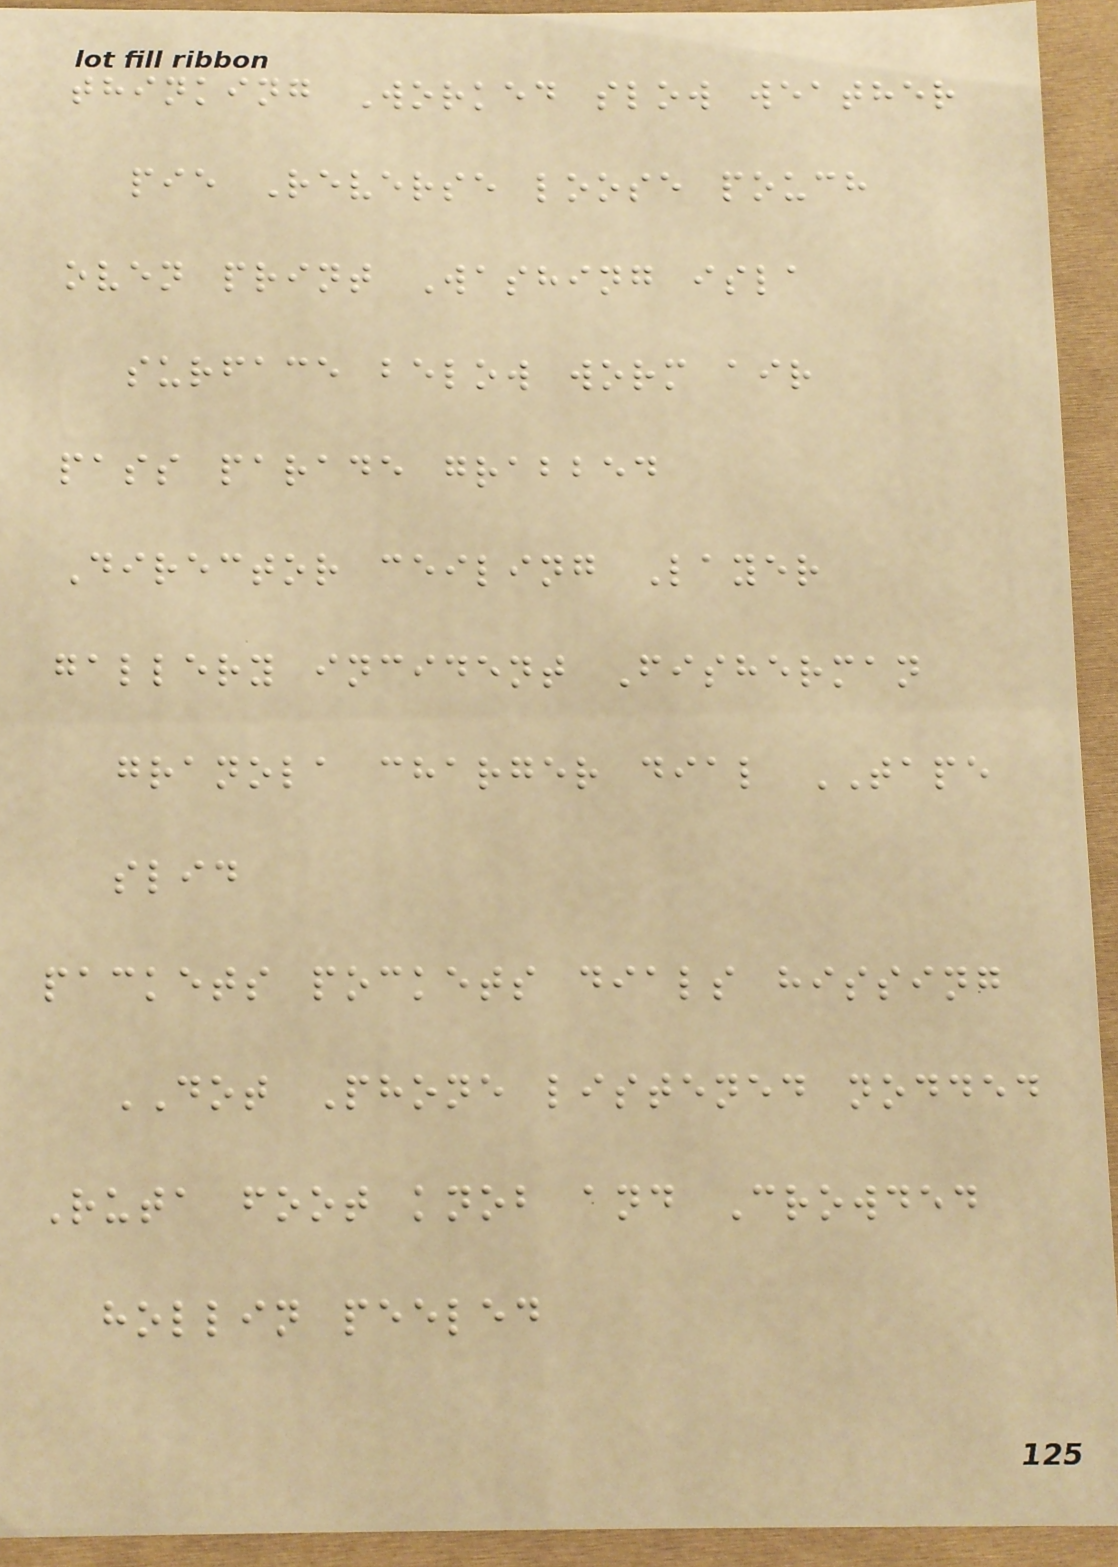thinking Worked slow weather
pie Reverse loose pouch
oven print Washing isla
surface below worm air
pass parade grabbed
Director ceiling Layer
gallery incident Fisherman
granola charger dial TAPE
slid
packets pockets dials hissing
DOT Phone listened nodded
Ruta foot knob and Crowded
hollin peeled
